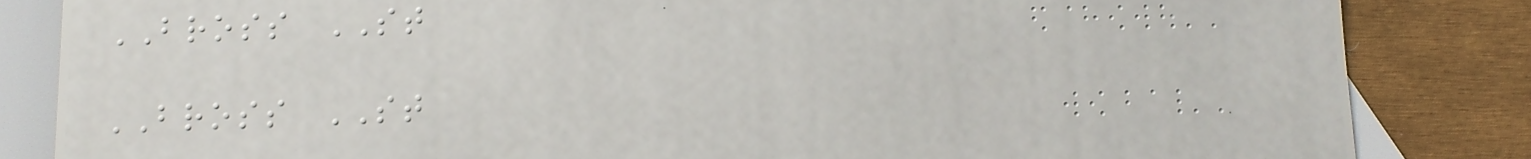BROSS ST
BROSS ST
